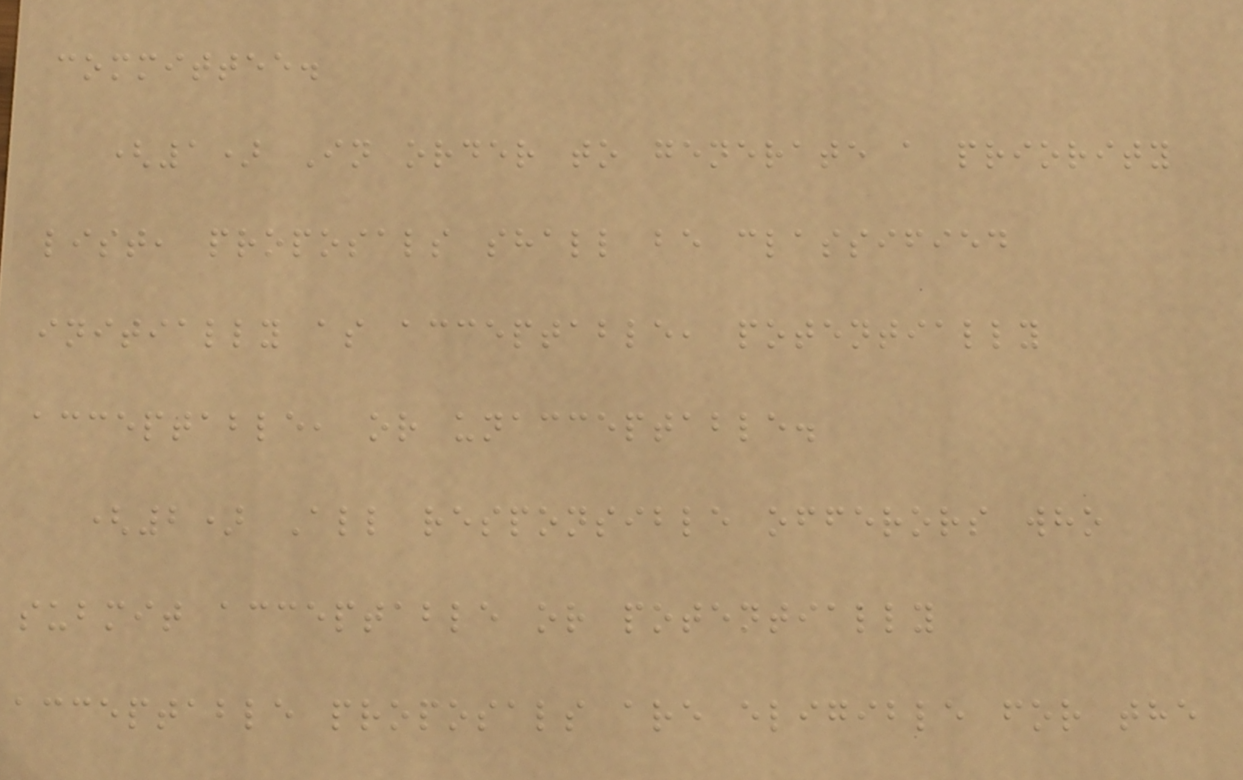committee.
(1) In order to generate a priority
list, proposals shall be classified
initially as acceptable, potentially
acceptable, or unacceptable.
(2) All responsible offerors who
submit acceptable or potentially
acceptable proposals are eligible for the
